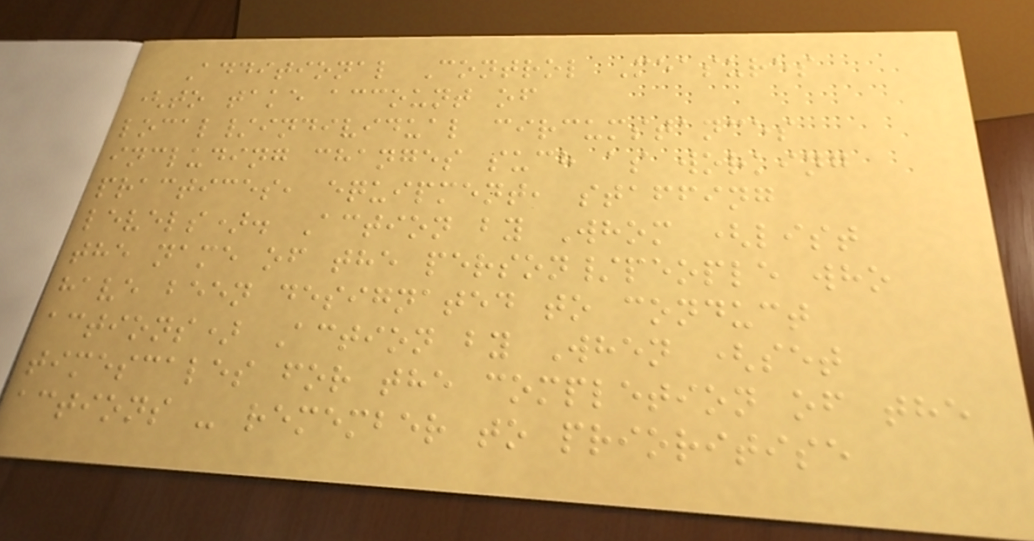Additional Control Measures
(to take account of
local/individual circumstances
including changes such as working
practices, equipment, staffing
levels). Action by Whom (list
the name of the person/people who
have been designated to conduct
actions) Action by When (set
timescales for the completion of the
actions - remember to prioritise
